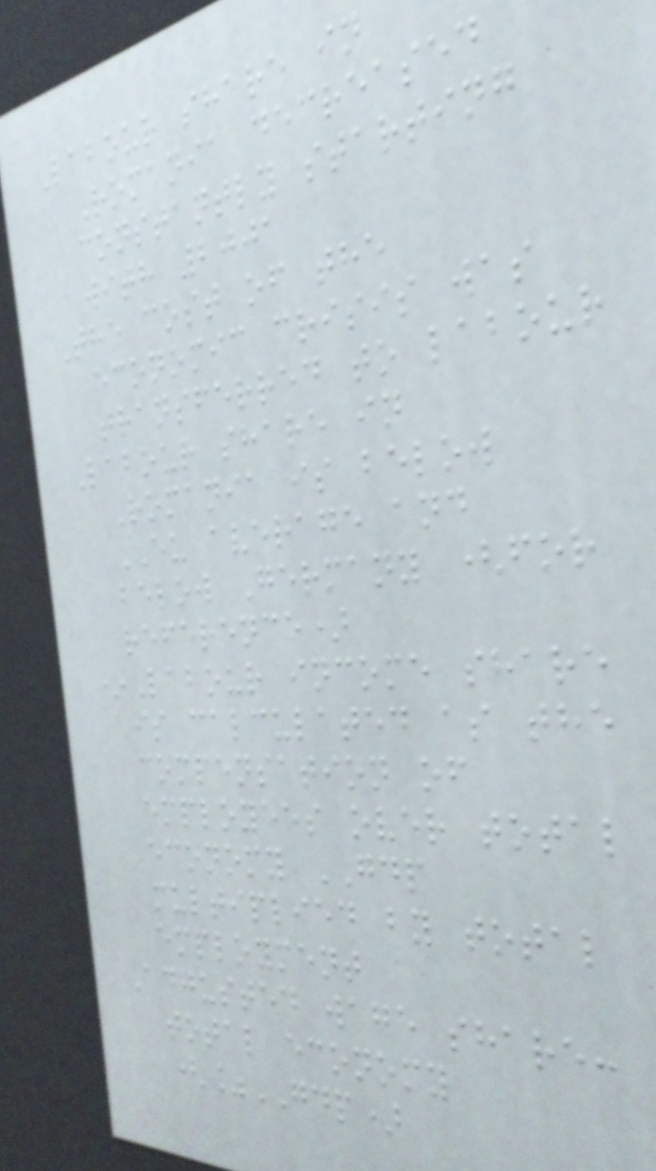Labour share in
Romania decreased
constantly starting
with 2001
The cost of the
economic crisis was
transferred to labour
Labour share in
Romania is below
EU average and
below Germany (for
reference)
*Labour income share
is calculated as the
compensation of
employees over total
economy GDP
multiplied by total
employment
Adjusted wage share:
total economy
(%GDP)
